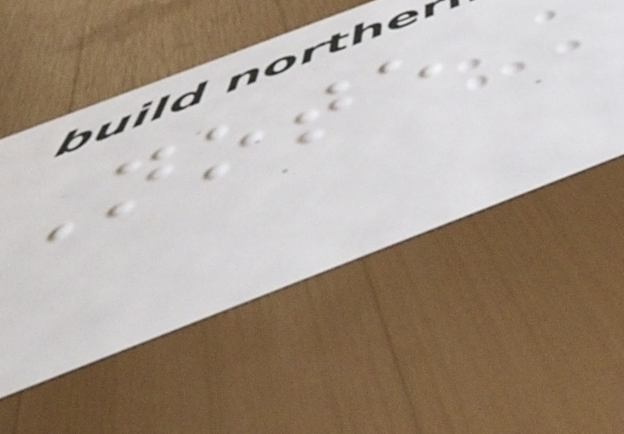Note
